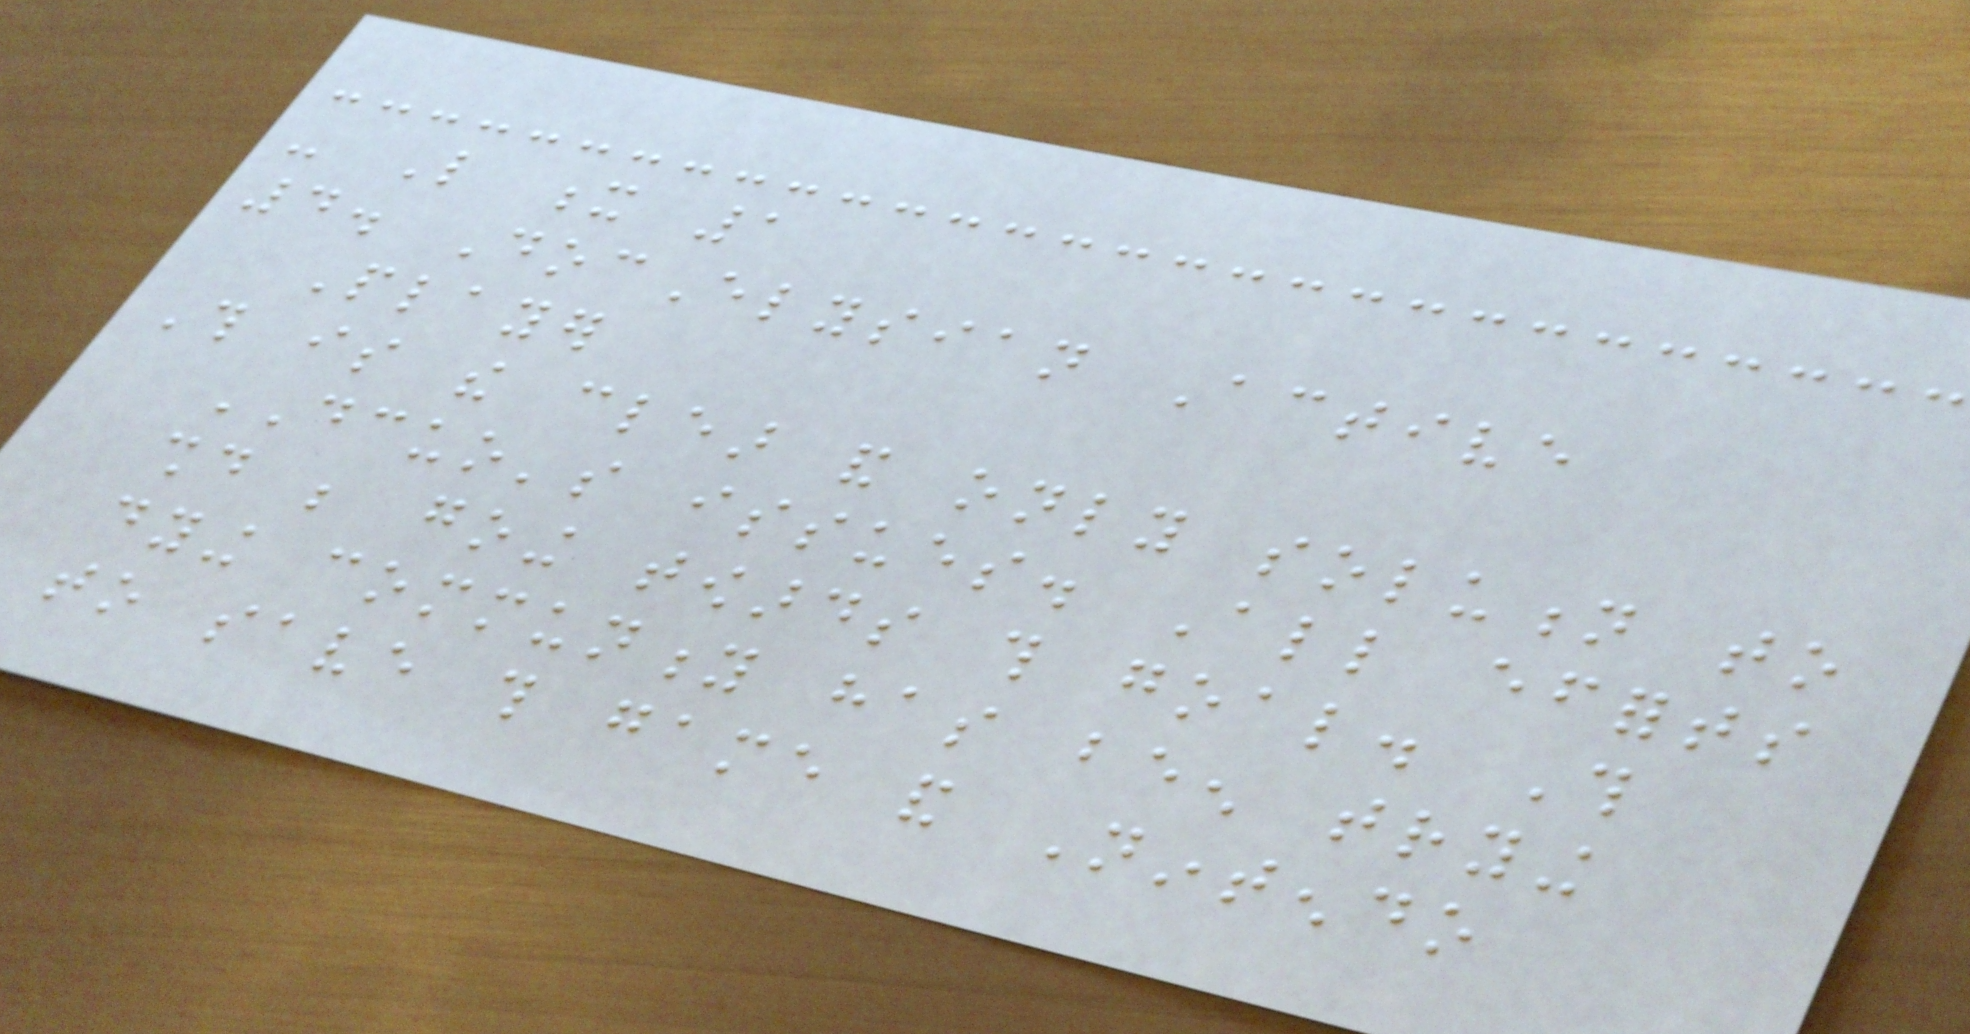- Like x 1
4. DocElysian Active
Player
This is the clear and only solution to
DCUO's issues. All efforts
should be going towards this goal. This
dying community has been trying
to save this game and Nintendo
